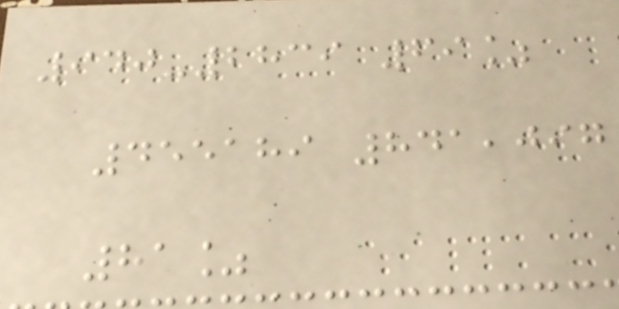940-2839 69%
455189 841,097
81%
